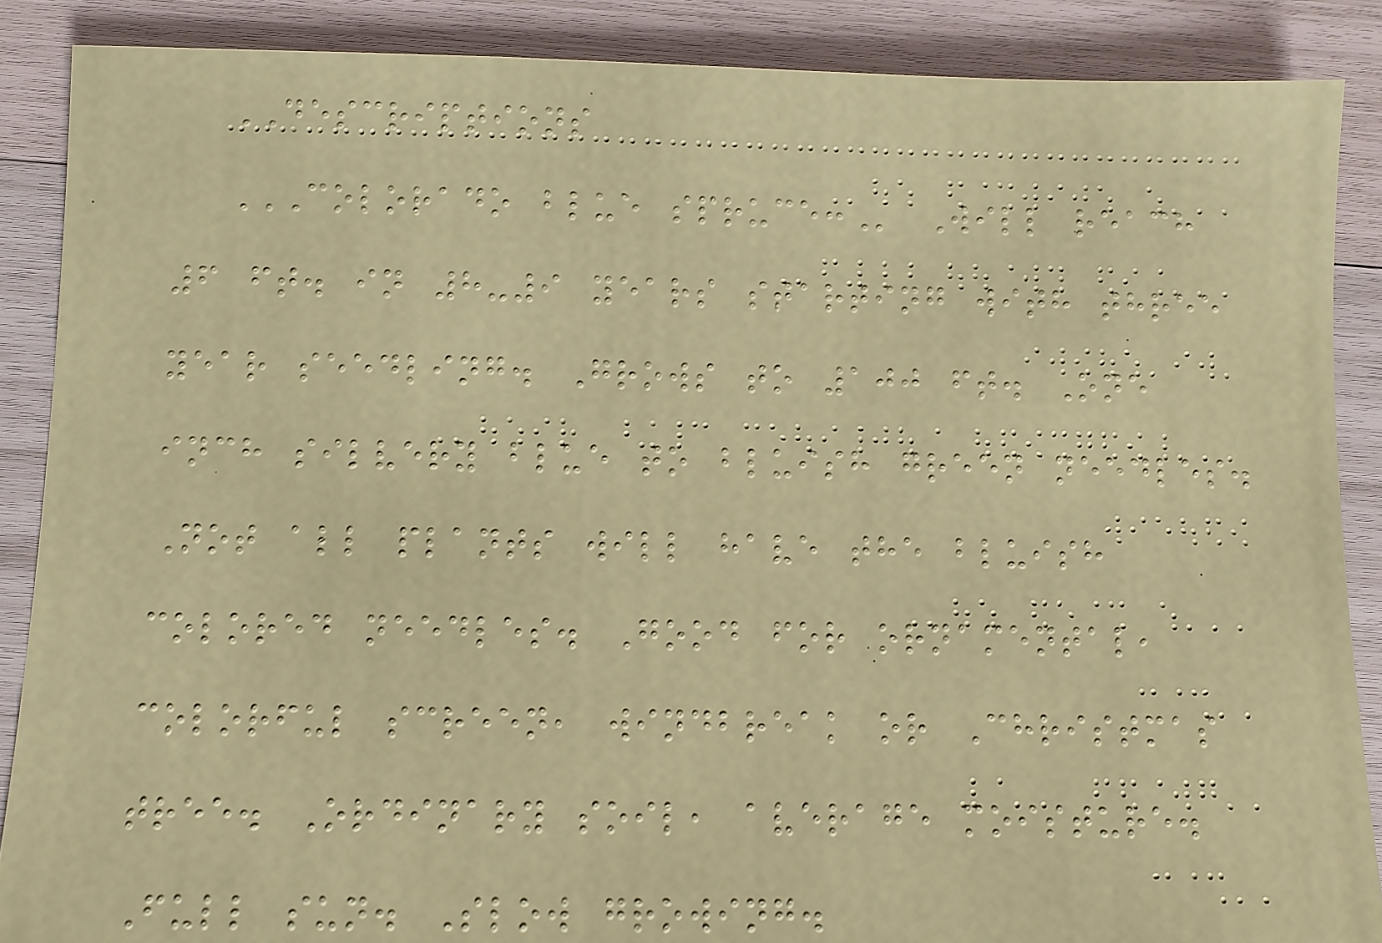DESCRIPTIONS
COLORADO BLUE SPRUCE: Will reach
6 ft. in 8-9 years starting with three
year seedling. Grows to 100 ft. One
inch silvery blue to bluish green needles.
Not all plants will have the bluish
colored needles. Good for ornamental,
colorful screen, windbreak or Christmas
tree. Ordinary soil, average moisture.
Full sun. Slow growing.
